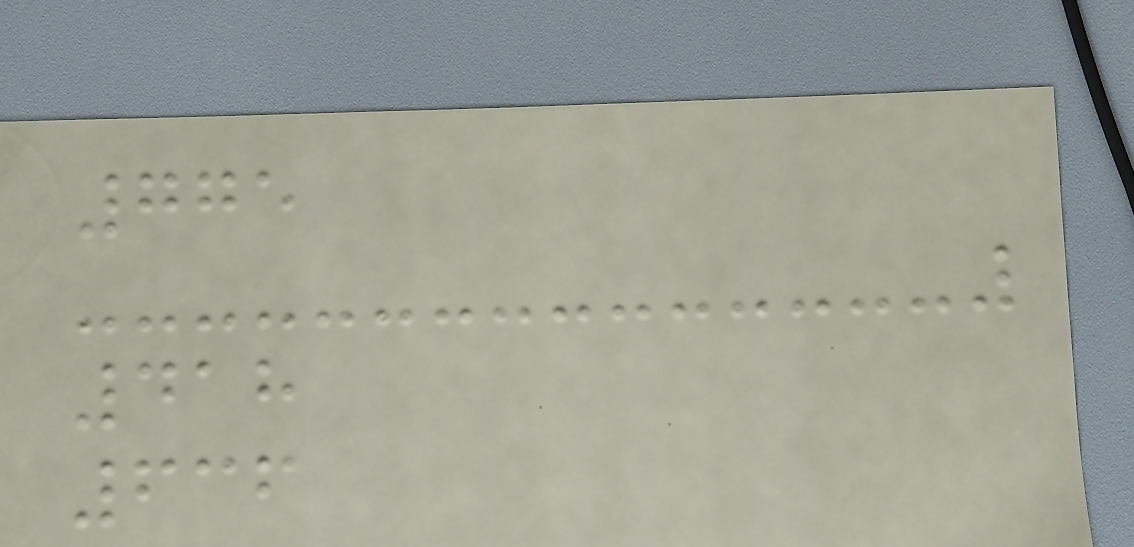775
418
636
